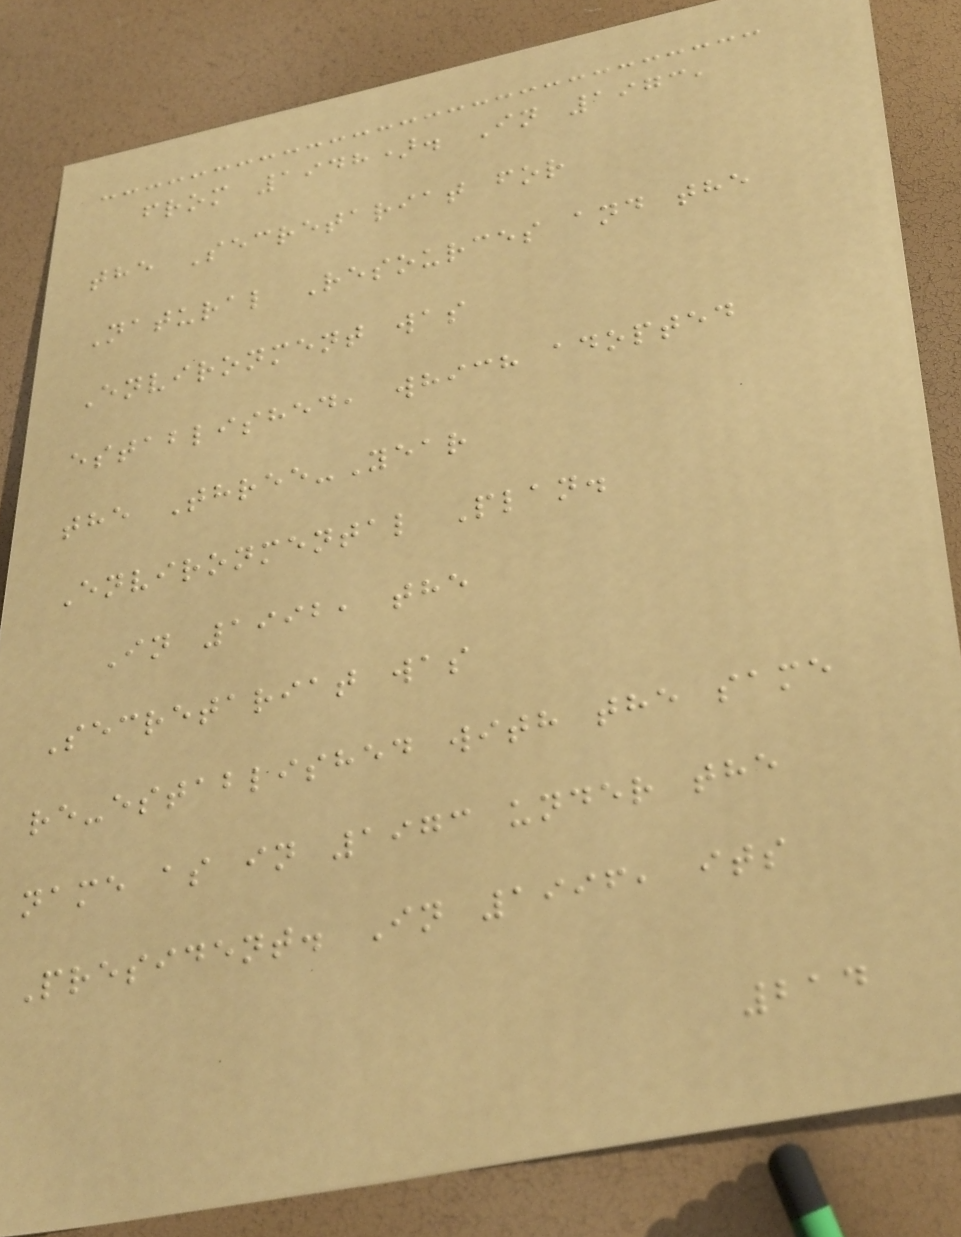from 1948). In 1973,
the Secretariat for
Natural Resources and the
Environment was
established, which adopted
the Three-Year
Environmental Plan.
In 1992, the
Secretariat was
re-established with the same
name as in 1973 under the
President. In 1996, its
214
